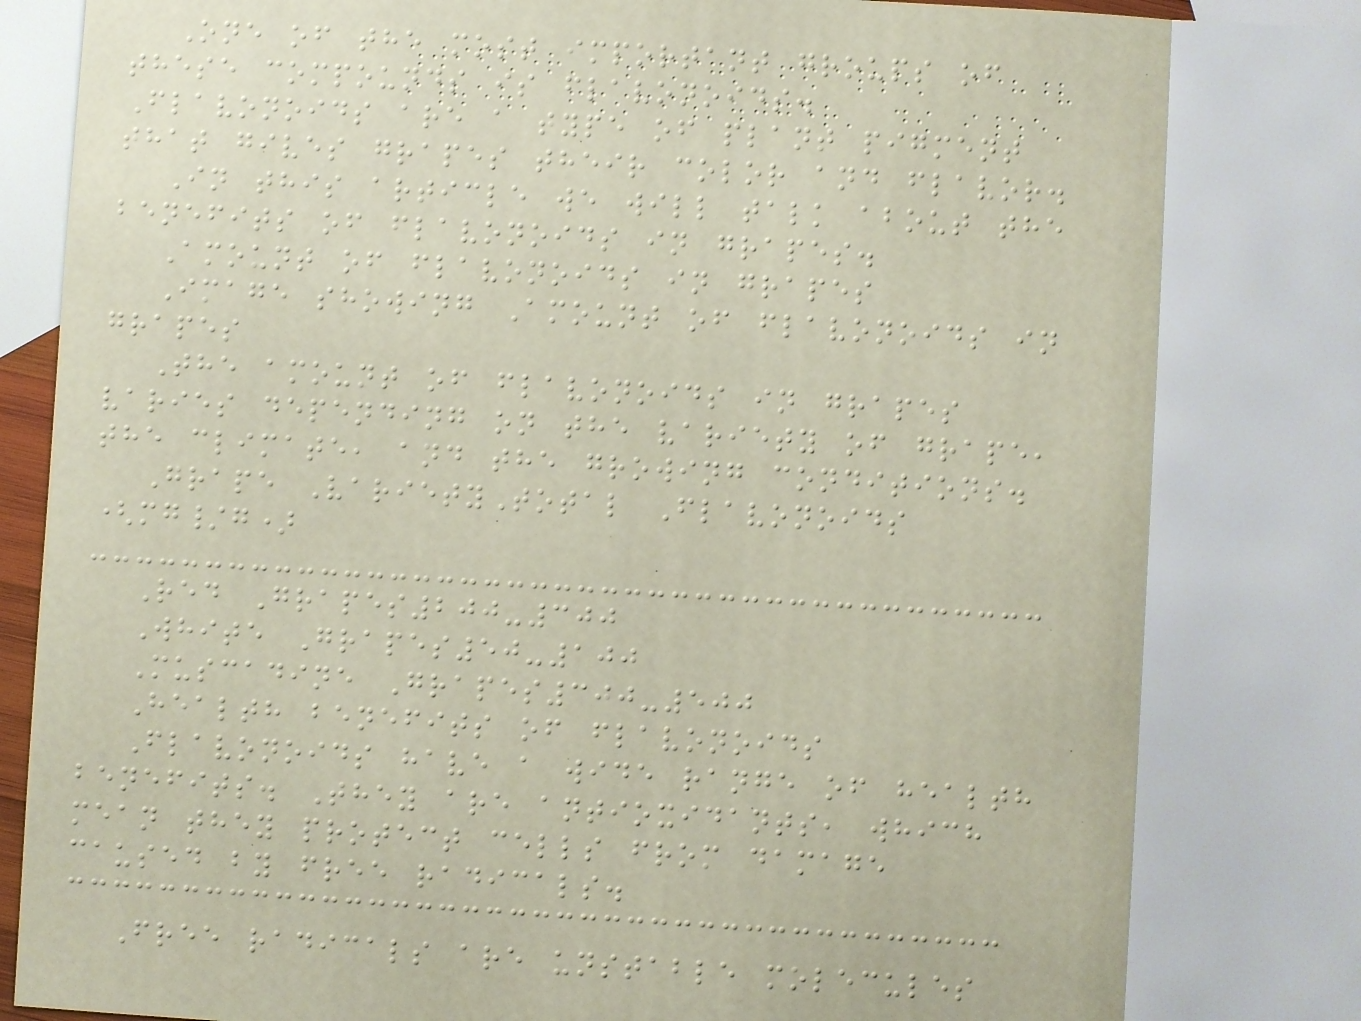One of the most important groups of
these compounds is flavonoids.
Flavonoids are a type of plant pigment
that gives grapes their color and flavor.
In this article we will talk about the
benefits of flavonoids in grapes.
Amount of flavonoids in grapes
Image showing Amount of flavonoids in
grapes
The amount of flavonoids in grapes
varies depending on the variety of grape,
the climate, and the growing conditions.
Grape VarietyTotal Flavonoids
(mg/g)
Red Grapes200-300
White Grapes50-100
Muscadine Grapes300-500
Health benefits of flavonoids
Flavonoids have a wide range of health
benefits. They are antioxidants, which
mean they protect cells from damage
caused by free radicals.
Free radicals are unstable molecules
